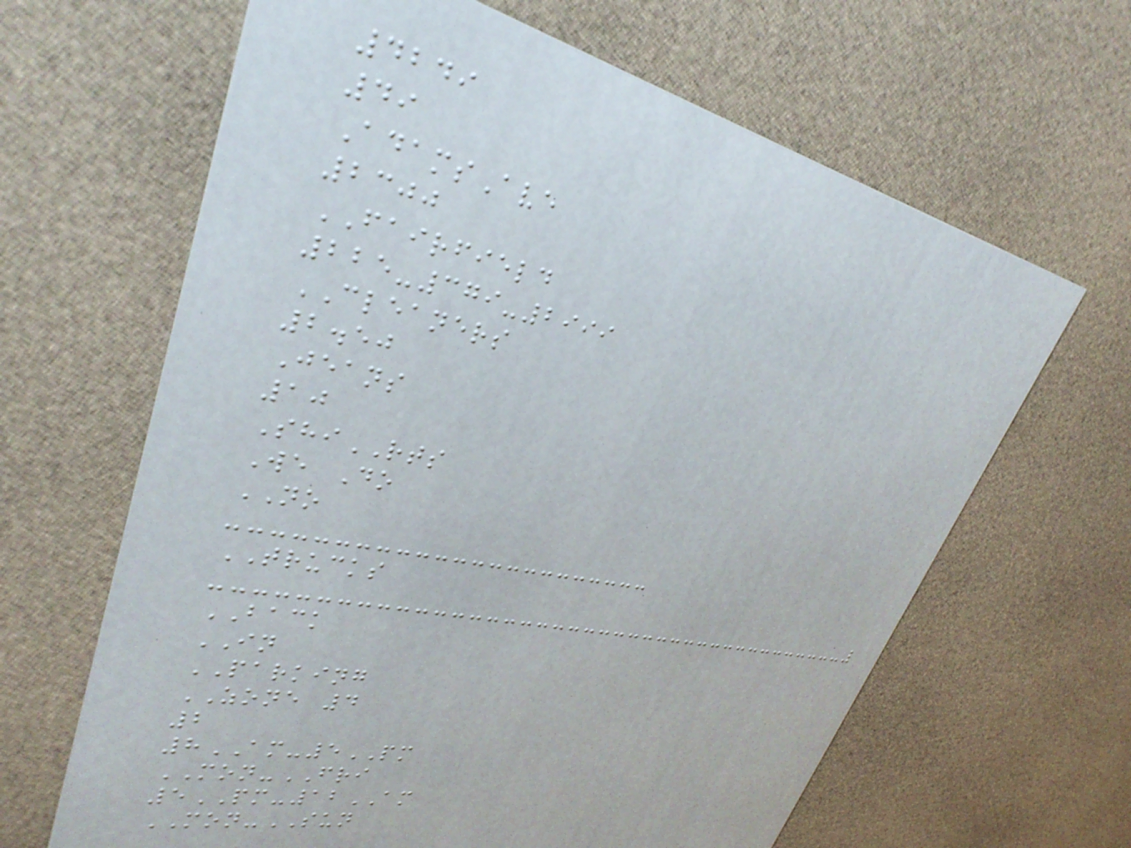4249
49
AdamsAve
2300
FAIRFIELD
225-379-2999
CLEANERS
2.50
Jeans
10
ShiRTS
We Do
NO
TRUCKS
BACK
IN
PARKING
ZONE 4
2
8AM-5PM
MON-FRI
5PM-12AM
MON-SUN
